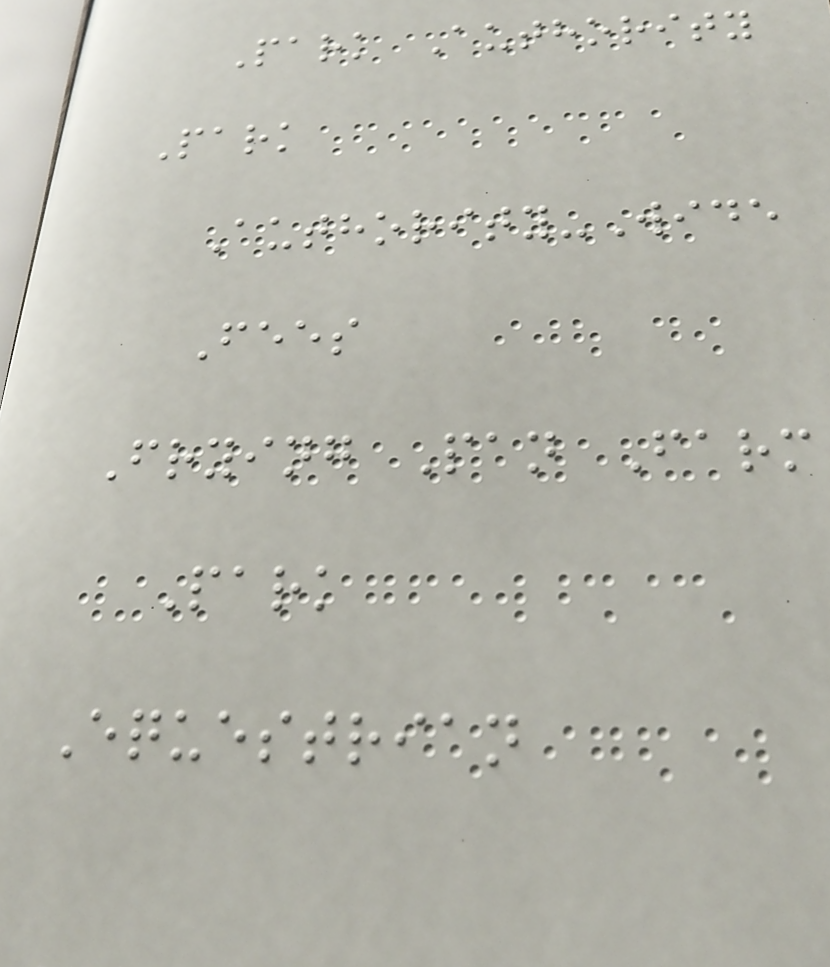Park Authority
Park
Authority-Wide
Fees
Frying Pan Farm
Park
Equestrian
